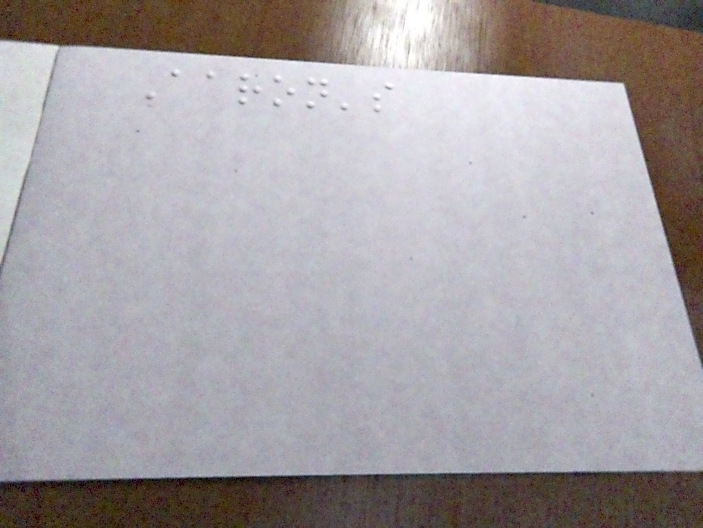Aaron's
